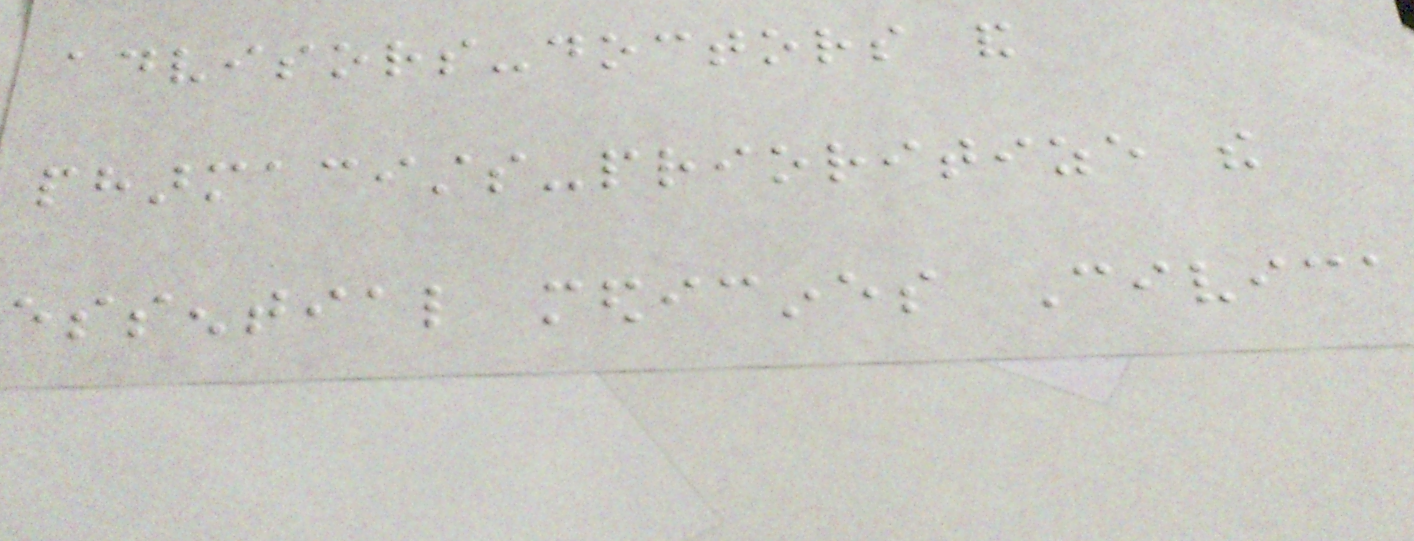advisors-doctors and
pharmacists-prioritize the
essential medicines Civica
